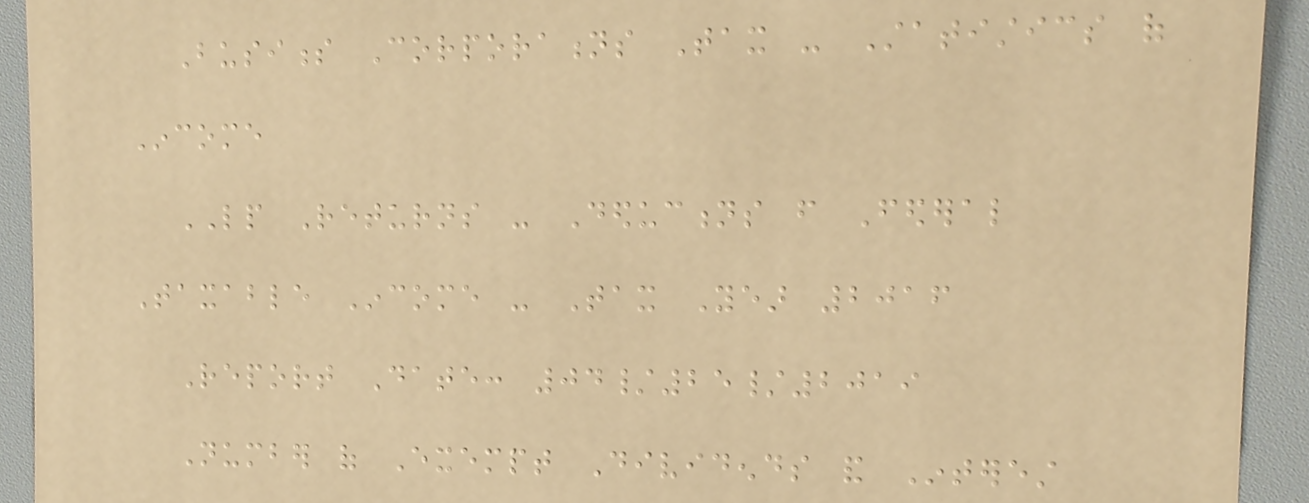Business Corporations Tax - Statistics of
Income
LP Returns - Deductions from Federal
Taxable Income - Tax Year 2016
Report Date: 04/25/2019
Number of Exempt Dividends and Interest
